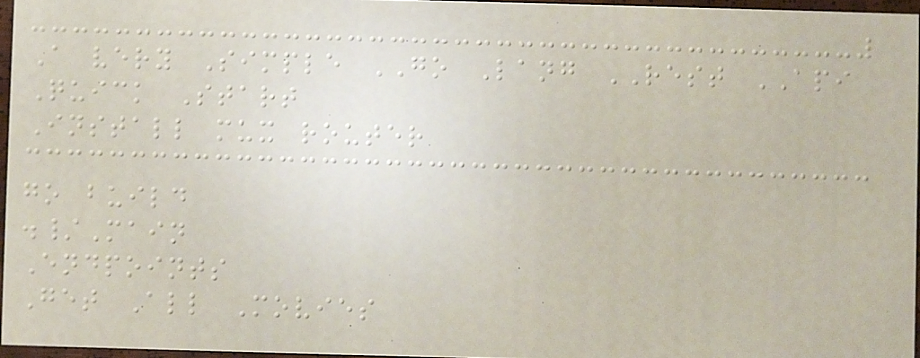A very Simple GO Lang REST API
Quick Start
Install mux router
go build
./Main
Endpoints
Get All Movies
